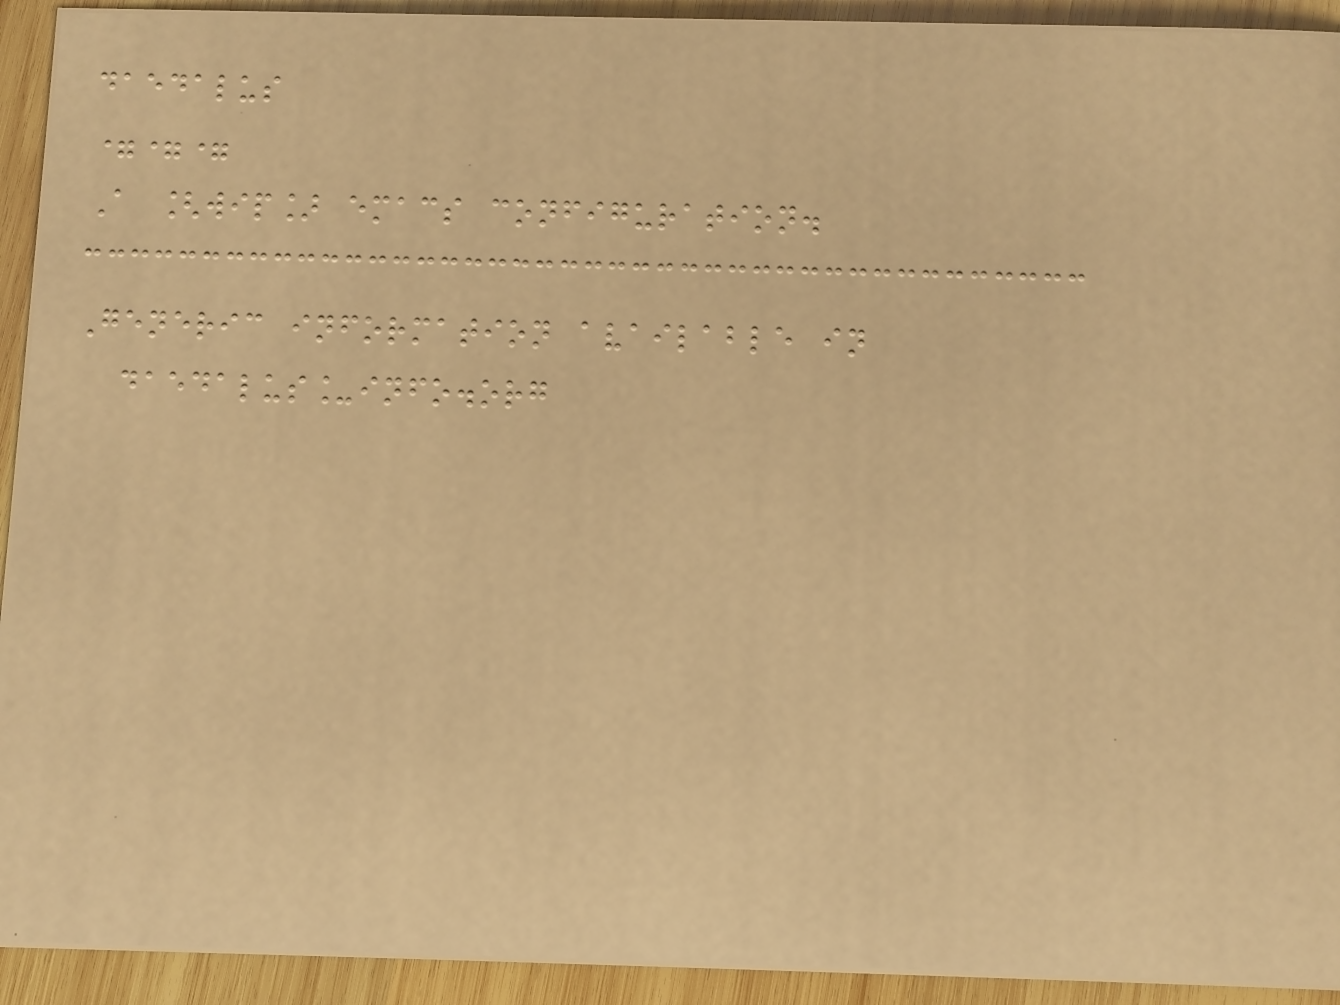daedalus
===
A [wip] emacs configuration.
Generic information available in
daedalus_info.org
